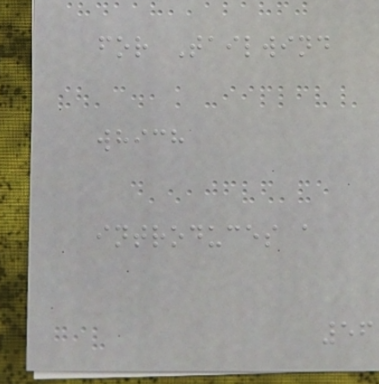for Tailwind
which
introduces a
56
